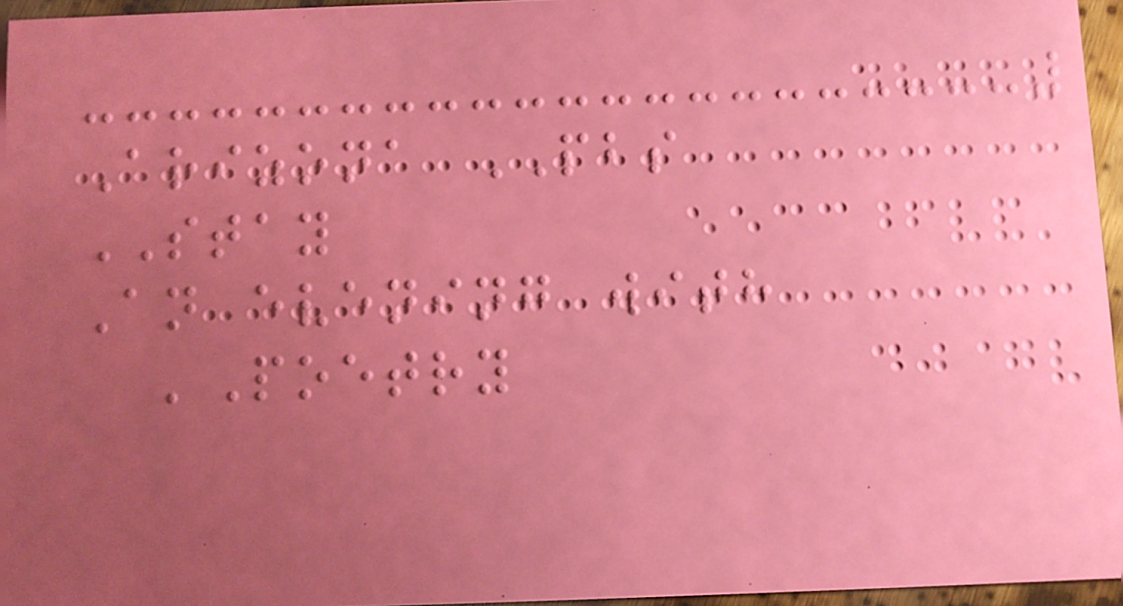Arizona PBS
STAY
An evening with
'Poetry
